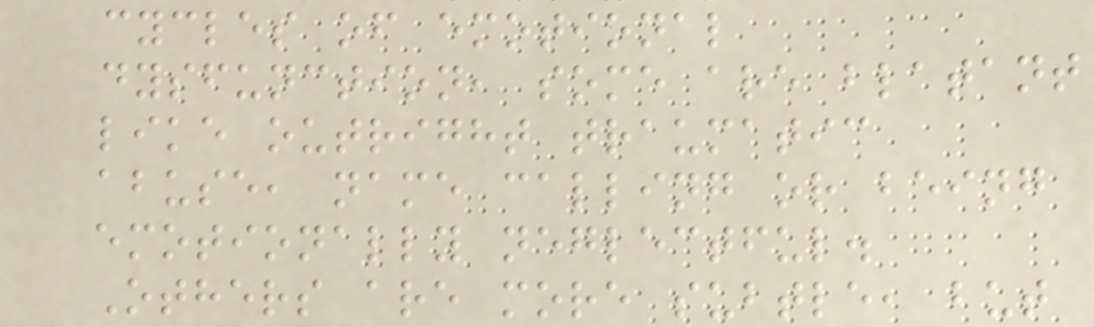cycles of emotional
dysfunction, some are blatant
like outright traumatic
abuse, name calling or being
emotionally neglectful.
Others are more subtle, but
